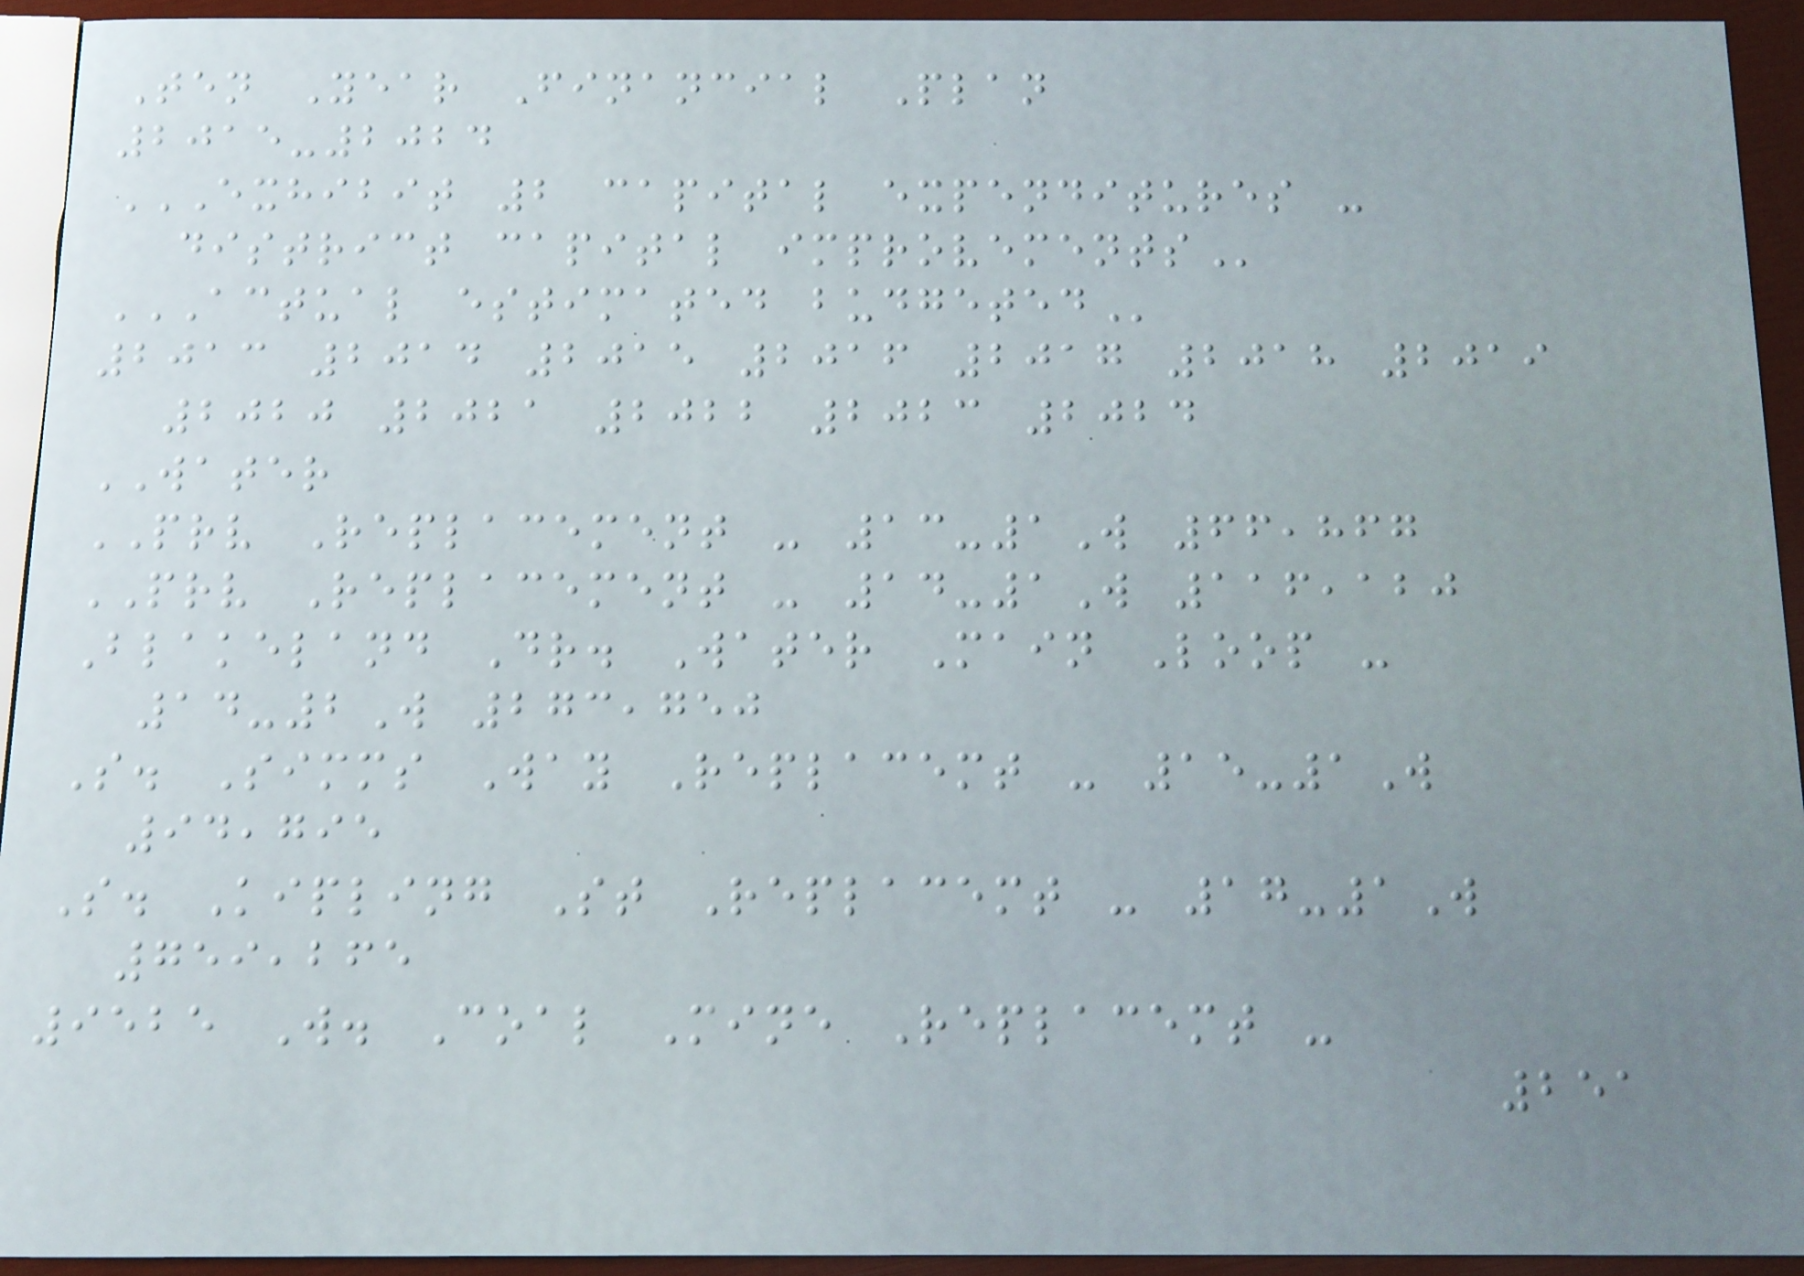Ten Year Financial Plan
2015-2024
EXHIBIT 2 CAPITAL EXPENDITURES -
DISTRICT CAPITAL IMPROVEMENTS
ACTUAL ESTIMATED BUDGETED
2013 2014 2015 2016 2017 2018 2019
2020 2021 2022 2023 2024
WATER
PRV Replacement - 13-1W 66,867
PRV Replacement - 14-1W 116,120
Blakeland Dr. Water Main Loop -
14-2W 273,750
S. Simms Way Replacemt - 15-1W
94,795
S. Kipling St Replacemt - 17-1W
759,265
9525 W. Coal Mine Replacemt -
251
